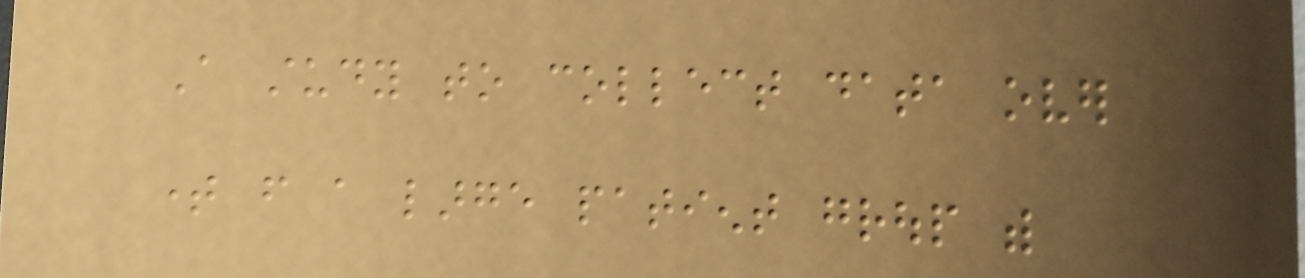A study to collect data over
time from a large patient group with
